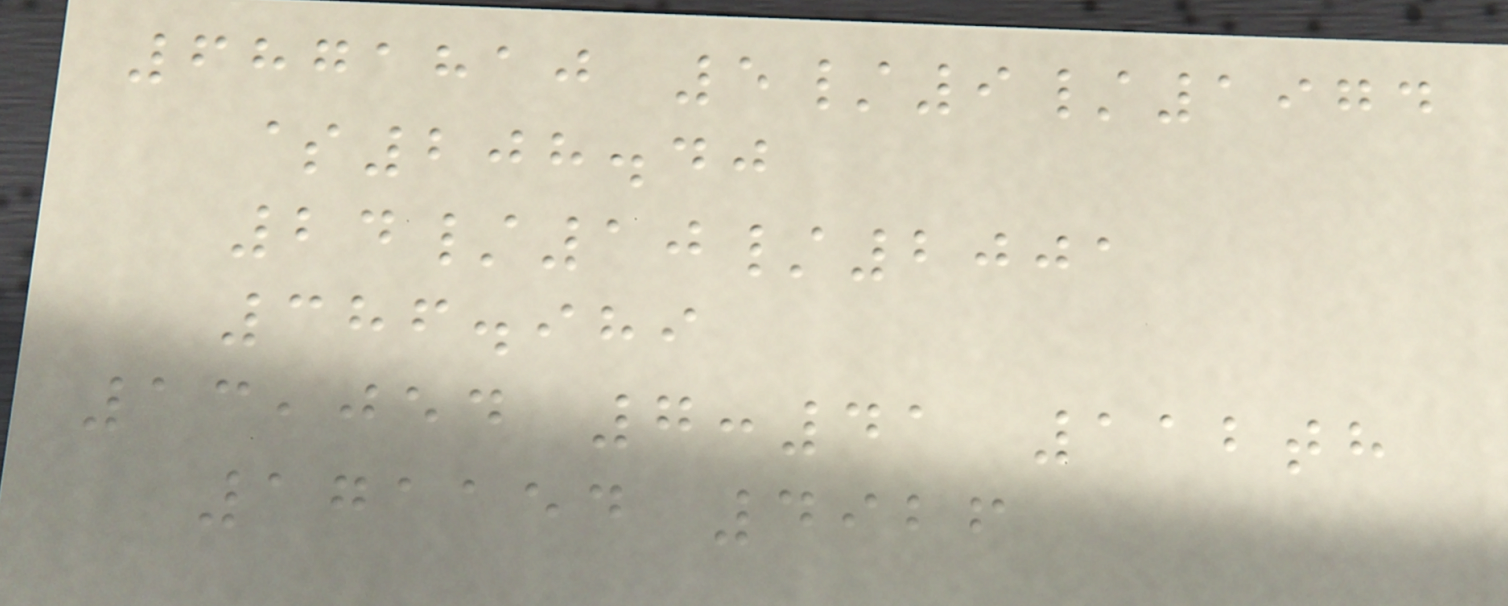6871810 5/9/1974
$208.40
24/10/2001
386.989
13,054 7:41 112th
171154 4926
